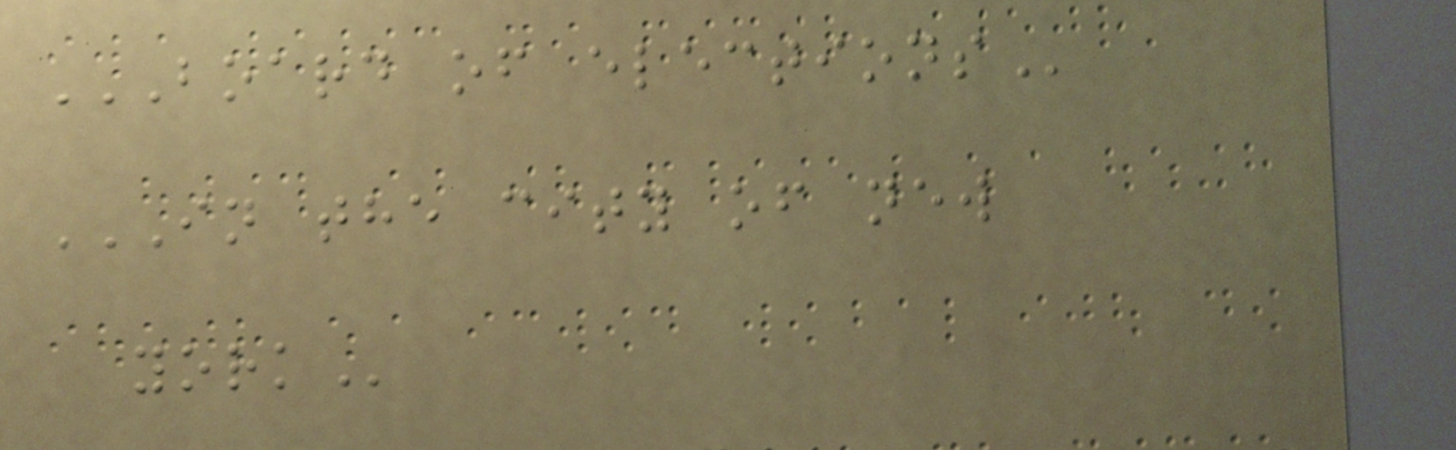BOARD OF ELECTIONS
IN THE CITY OF NEW
YORK
